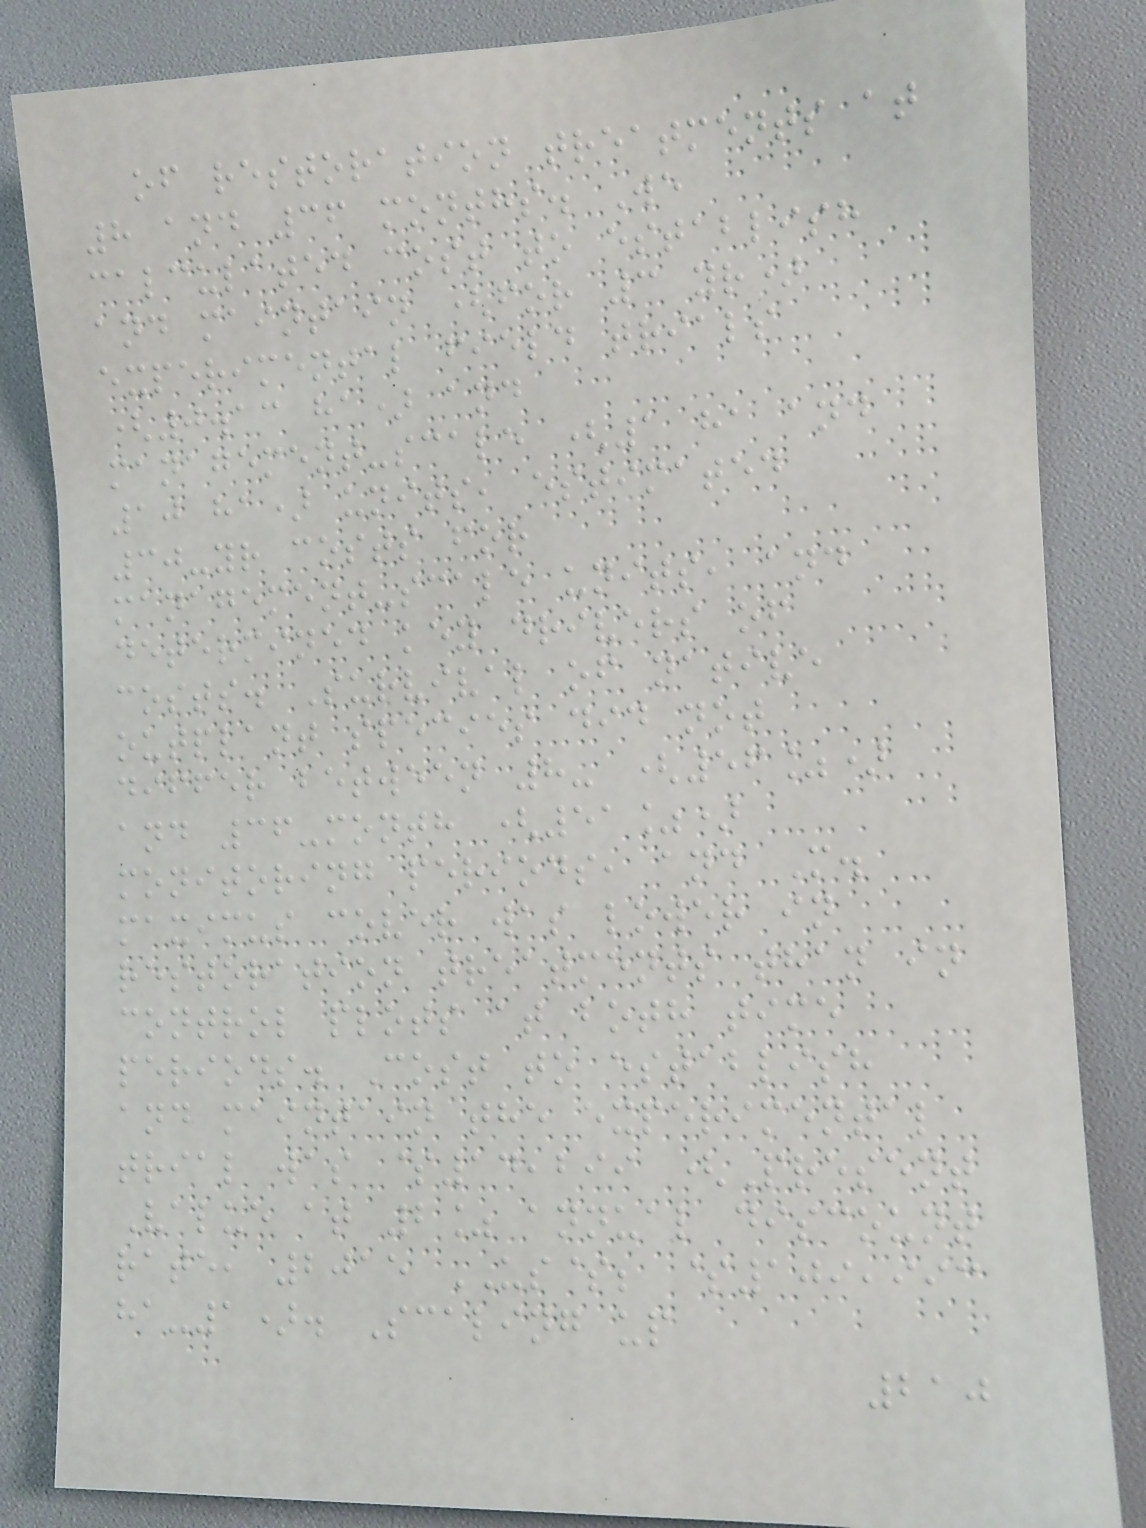of restoration treatments at
8 and 36 months. We
calculated cost to establish
and maintain (for 3 yr)
experimental field trials
(0.13 ha) and
management-scale (1 ha and
10 ha) units, estimated
30-yr costs for
management-scale units, and
determined key drivers of
costs. Survival of native
outplant species did not
differ between 8- (56%)
and 36-month (51%)
monitoring periods, and M.
maximus cover was lower in
restoration treatments than in
control plots at both time
periods. Cost to establish
and maintain the experimental
trial was $14,299 (Present
Value at 2% annual discount
rate, 2015 US$; $109,993
ha-1). Scaling up
210
